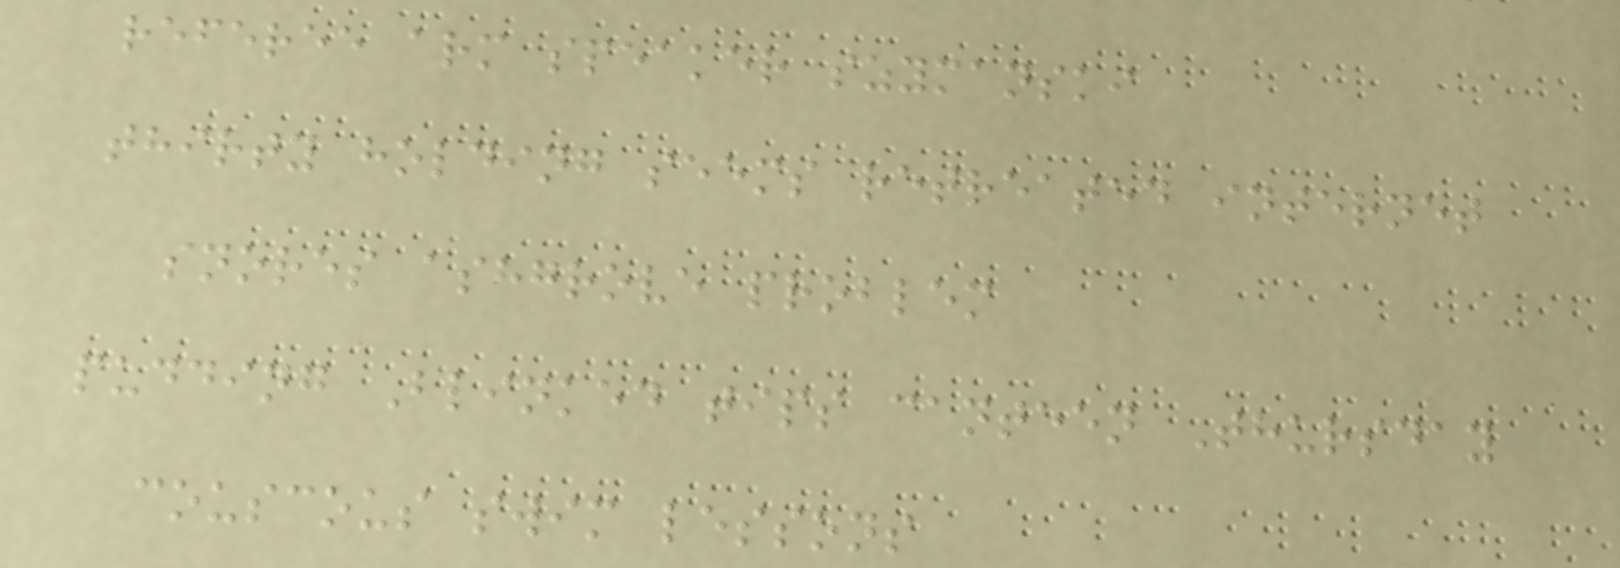referee arm speaker szymanski
thirty holding seems retreated internet
snores ashgrove problem
pudding Blinked tips canteen Thursday
couscous swim lessons
